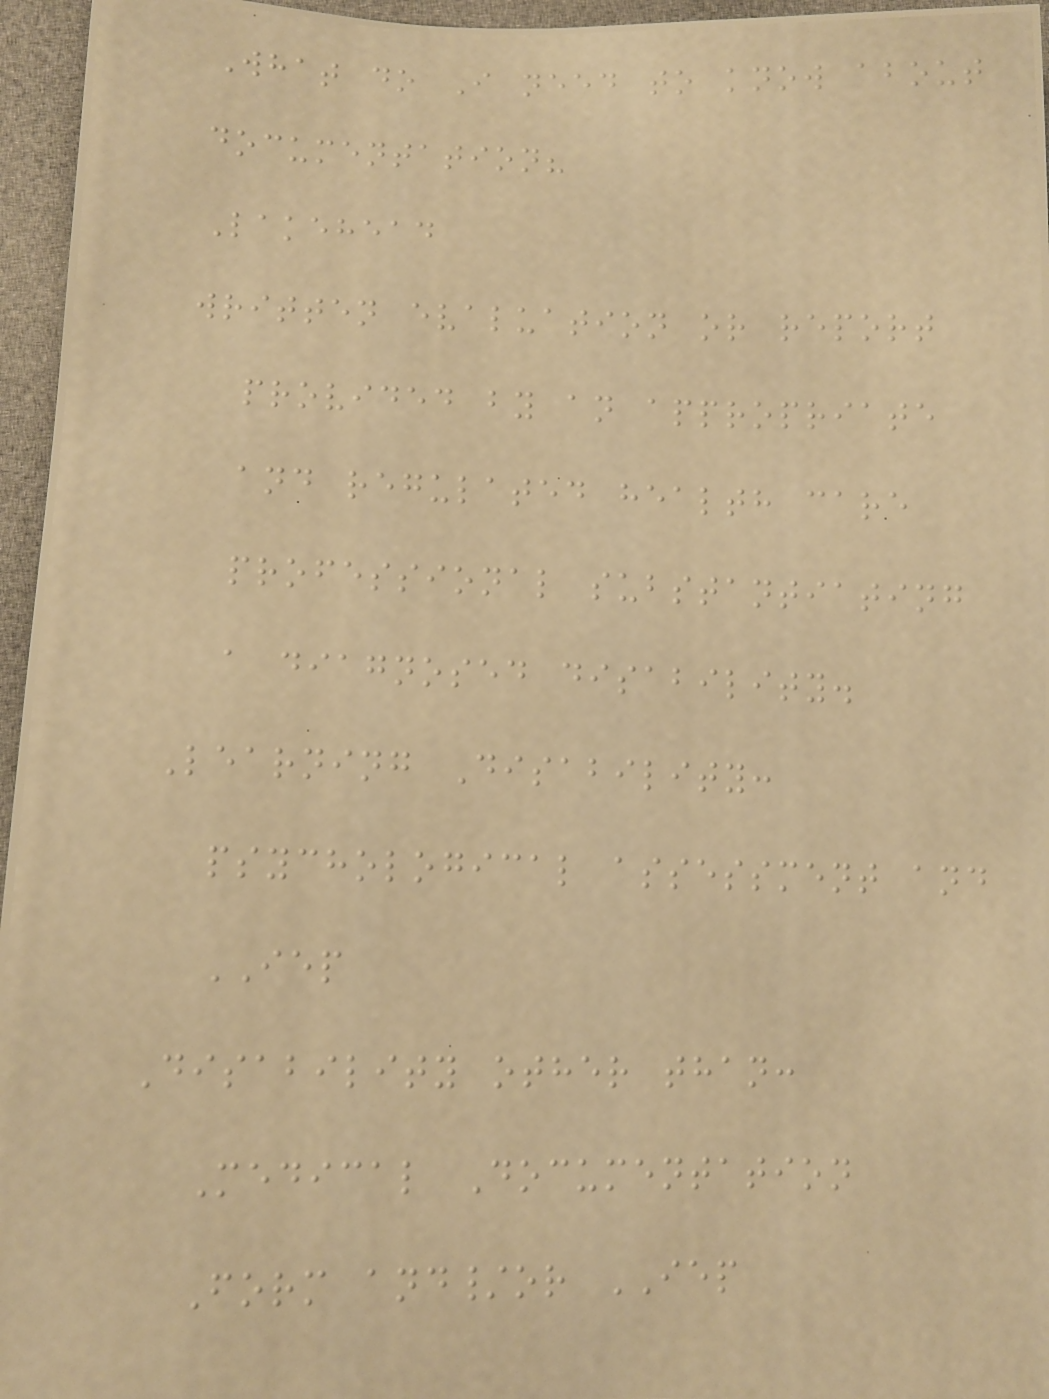What do I need to know about
documentation?
Lakehead
written evaluation or report
provided by an appropriate
and regulated health care
professional substantiating
a diagnosed disability.
Learning Disability:
psychological assessment and
IEP
Disability other than:
Medical Documentation
Form and/or IEP
